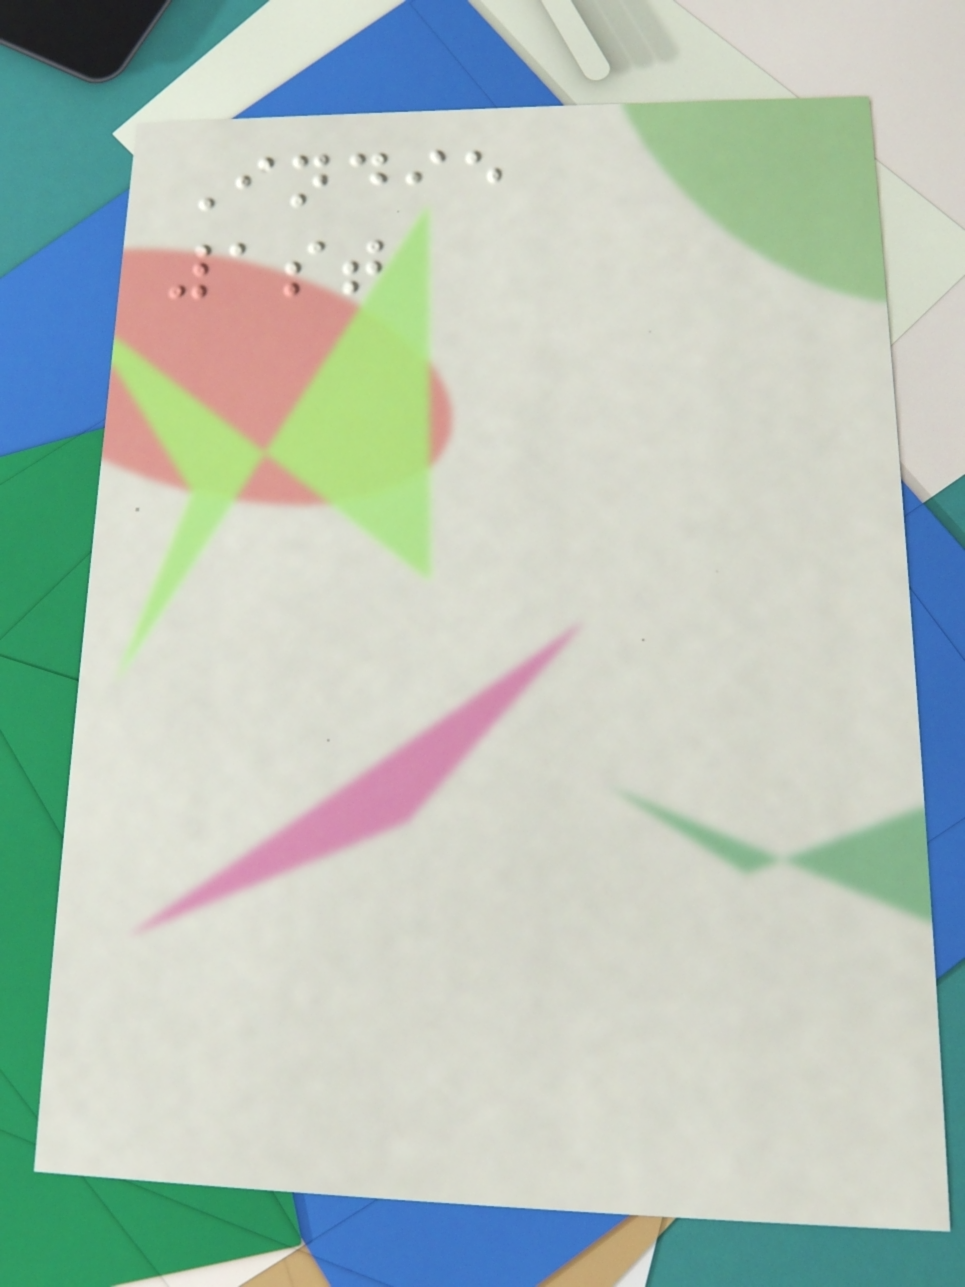Indie
1st
